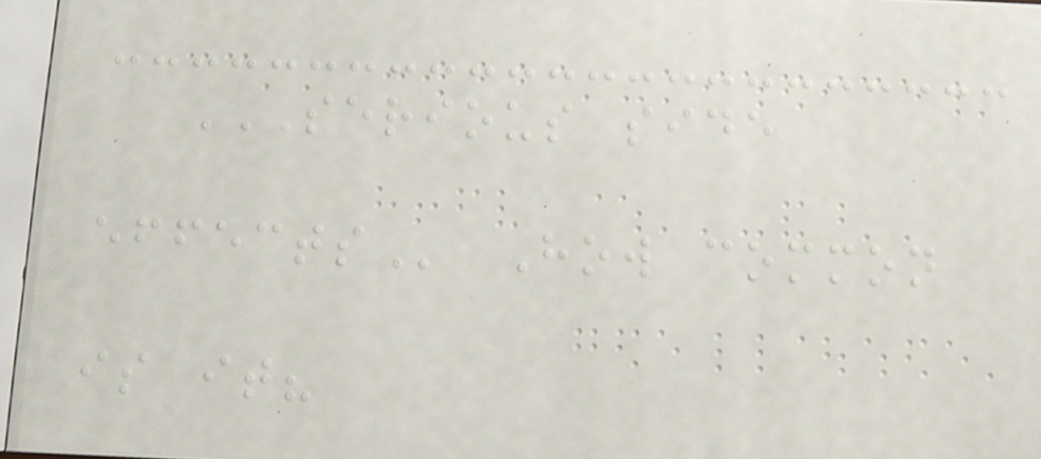SERIOUS SIDE
EFFECTS How common
is it?
